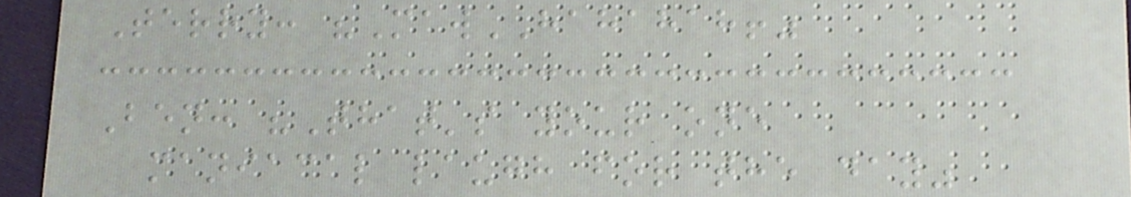Terry: "MawHAHAHAH!"
Ben: "That's your one
maniacal laugh for the day"
